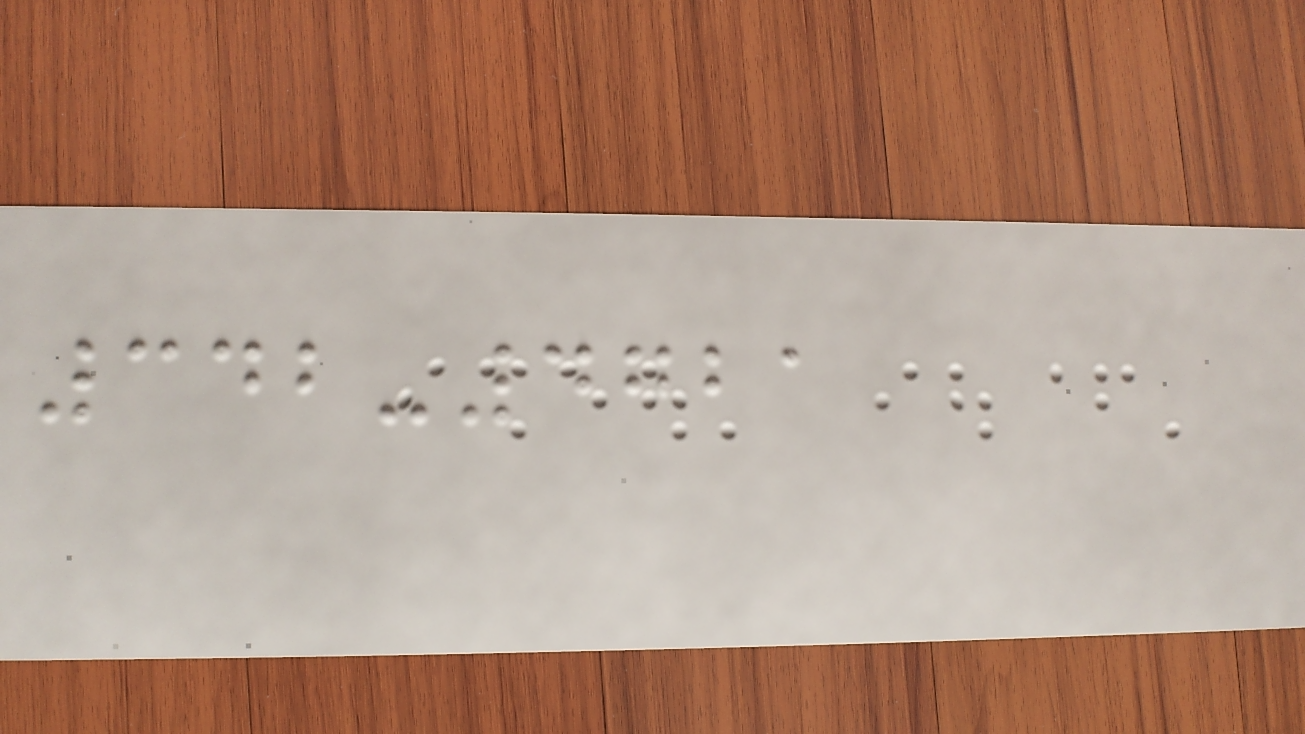342-4721
